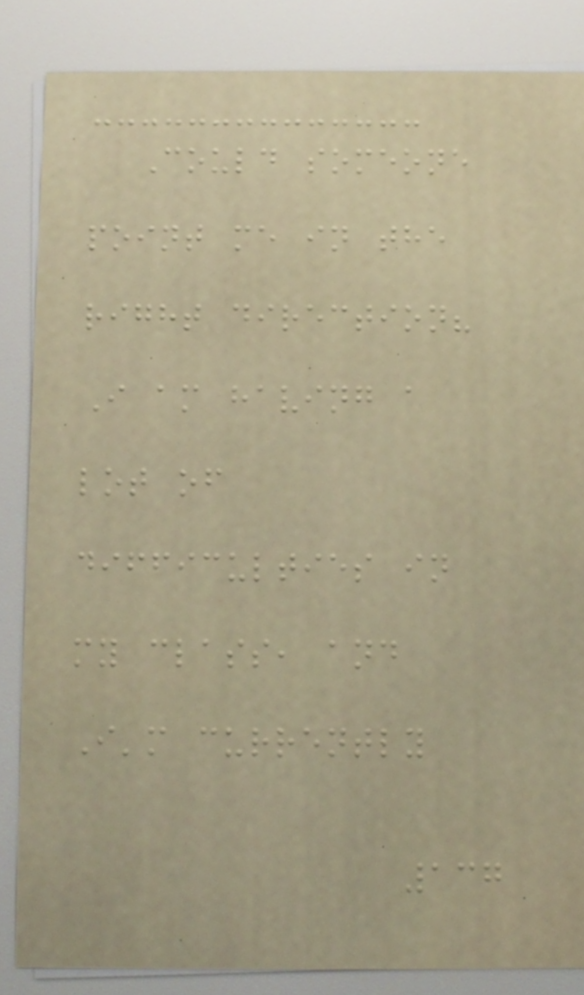Could someone
point me in the
right direction?
I am having a
lot of
difficulties in
my class, and
I'm currently
137
